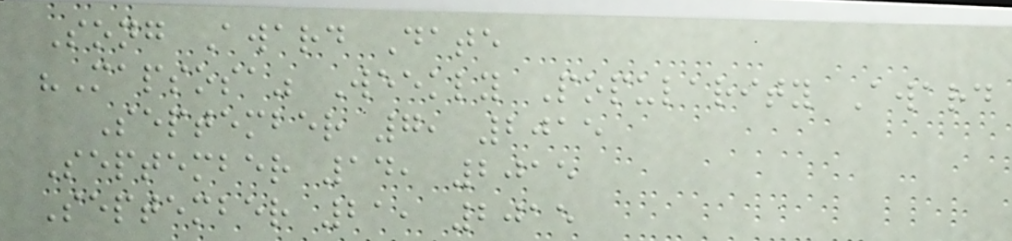Song Award Date
"Mapsosa" Weekly Popularity Award
September 7, 2015
September 14, 2015
September 21, 2015
